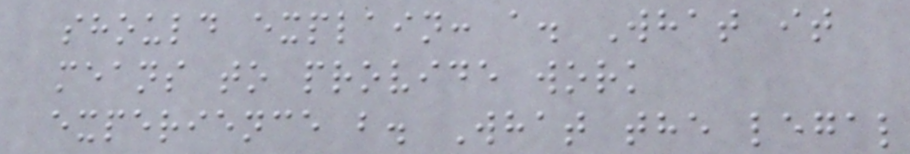should explain: a. What it
means to provide work
experience b. What the legal
